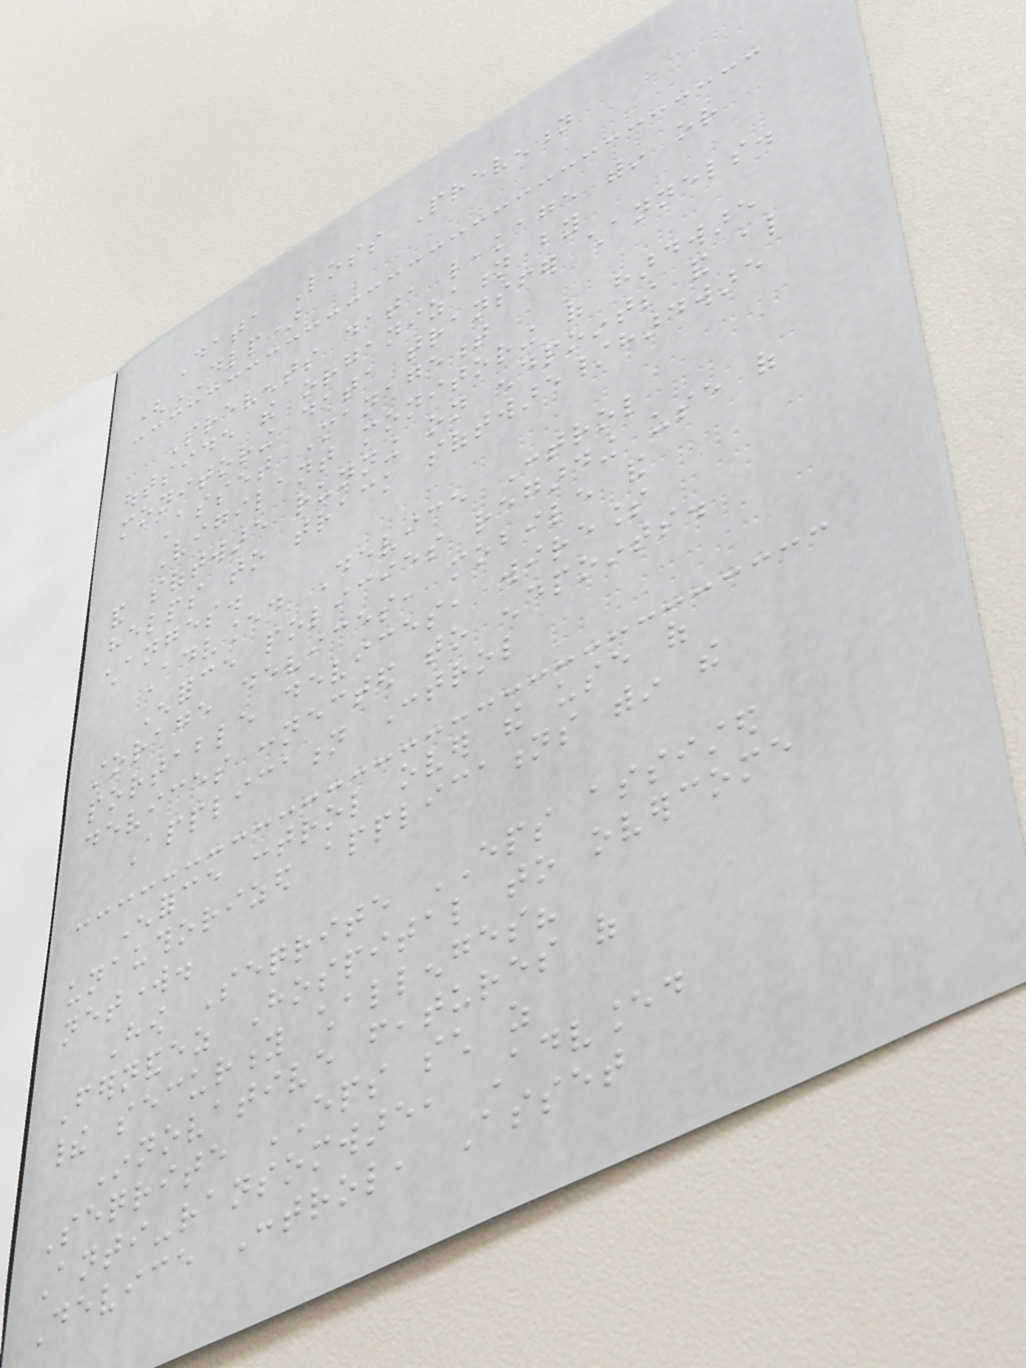Data Loss Prevention
(DLP)
Prevents data leakage within or
outside the organization by
monitoring data transfer channels.
Asset Management
Vigilant monitoring of hardware
and software running on endpoints and also
helps to track software/hardware
changes.
Advanced Device Control
Enforce policies regarding use of
storage devices, mobile and
portable devices, wireless
devices connected to endpoints.
Application Control
Enforce control over the use of
unauthorized applications within the
network.
How Seqrite EPS assisted
Fernandez Hospital to overcome
their security challenges?
Innovative features of
Seqrite EPS such as
Anti-ransomware, Advanced
Device Control, Asset
